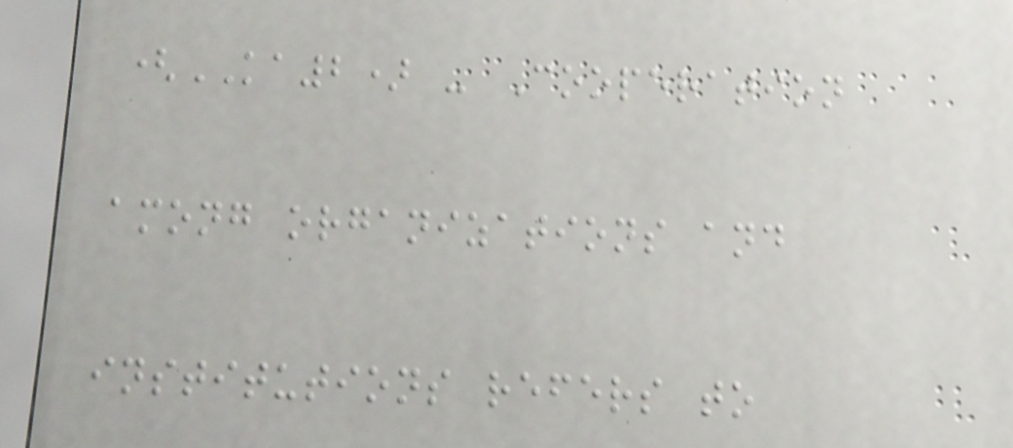(KA2) - Cooperation
among organizations and
institutions refers to
